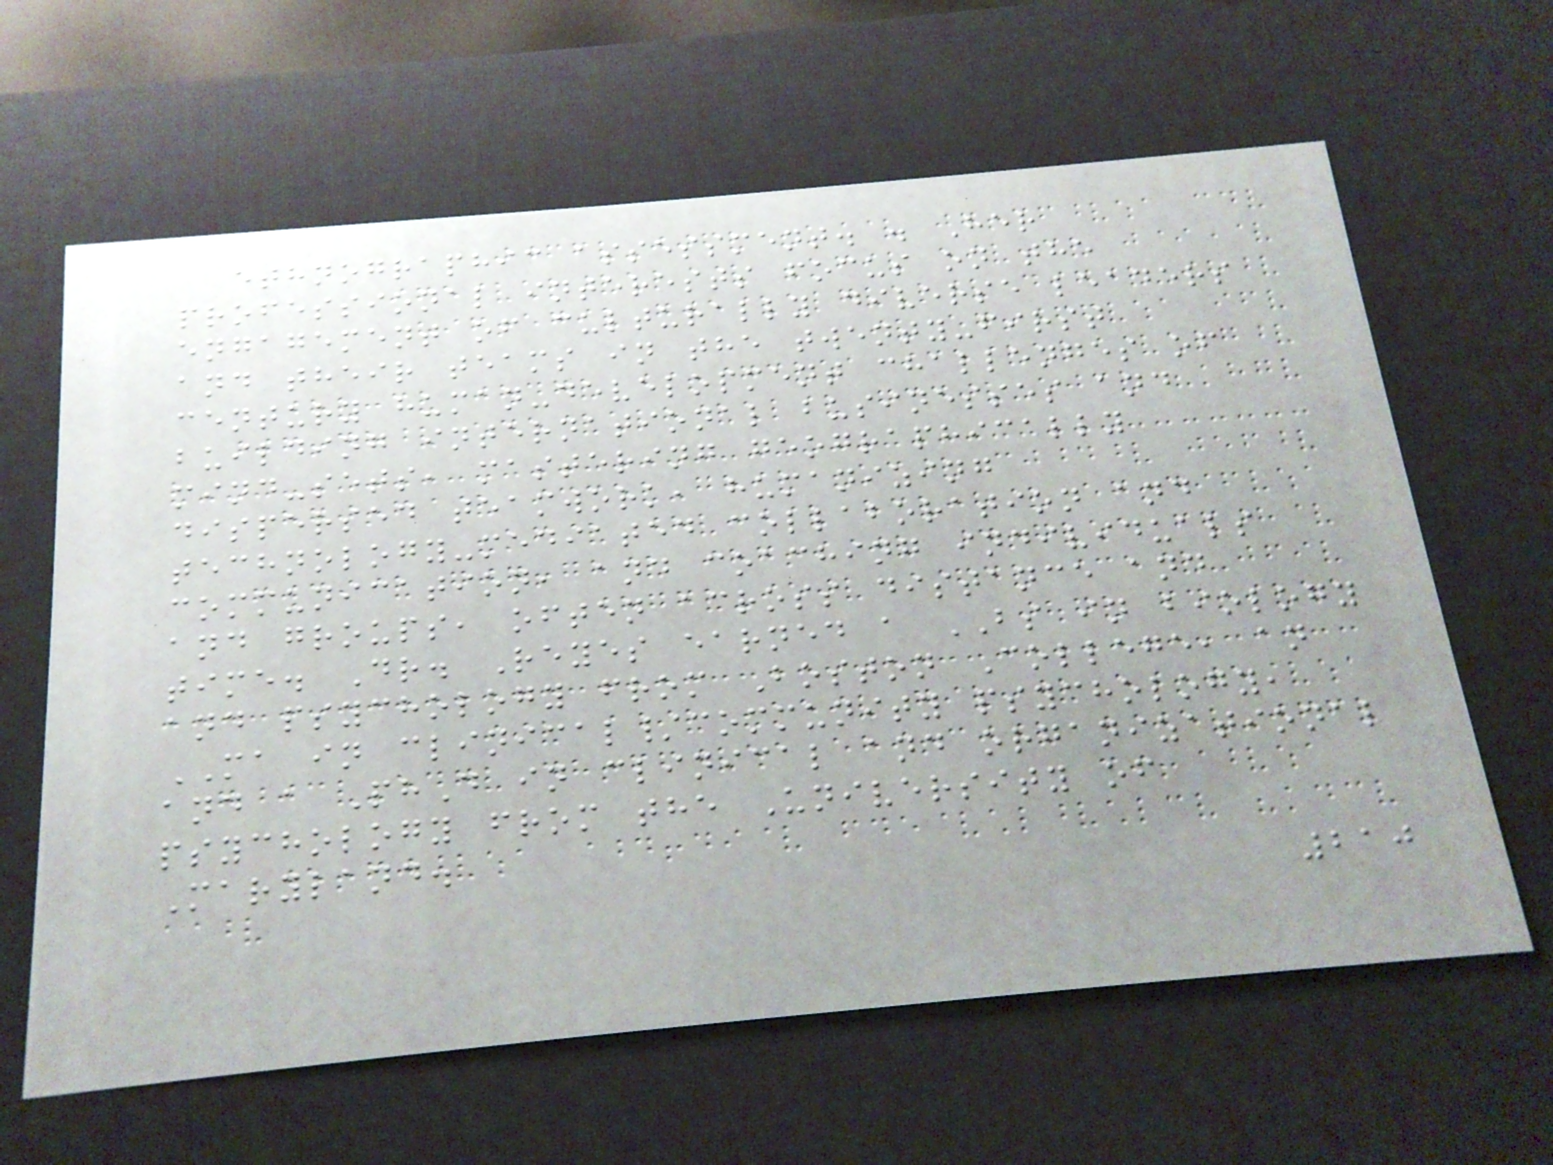ethnographic assessment. . Her
professional interests focus on the
engagement of culturally diverse leaders
and their teams in the twenty-first
century human-development challenges of
building international businesses and
mind-sets, mastering geographically
dispersed teamwork, humanizing
technology-mediated collaboration and
communication, and coaching individuals
and groups, often across distance and
time. Dr. Reyes earned a BS in biology
and psychology from Boston College, an
MA in clinical/community psychology,
and a PhD in clinical and organizational
psychology from the University of
Maryland.
210
